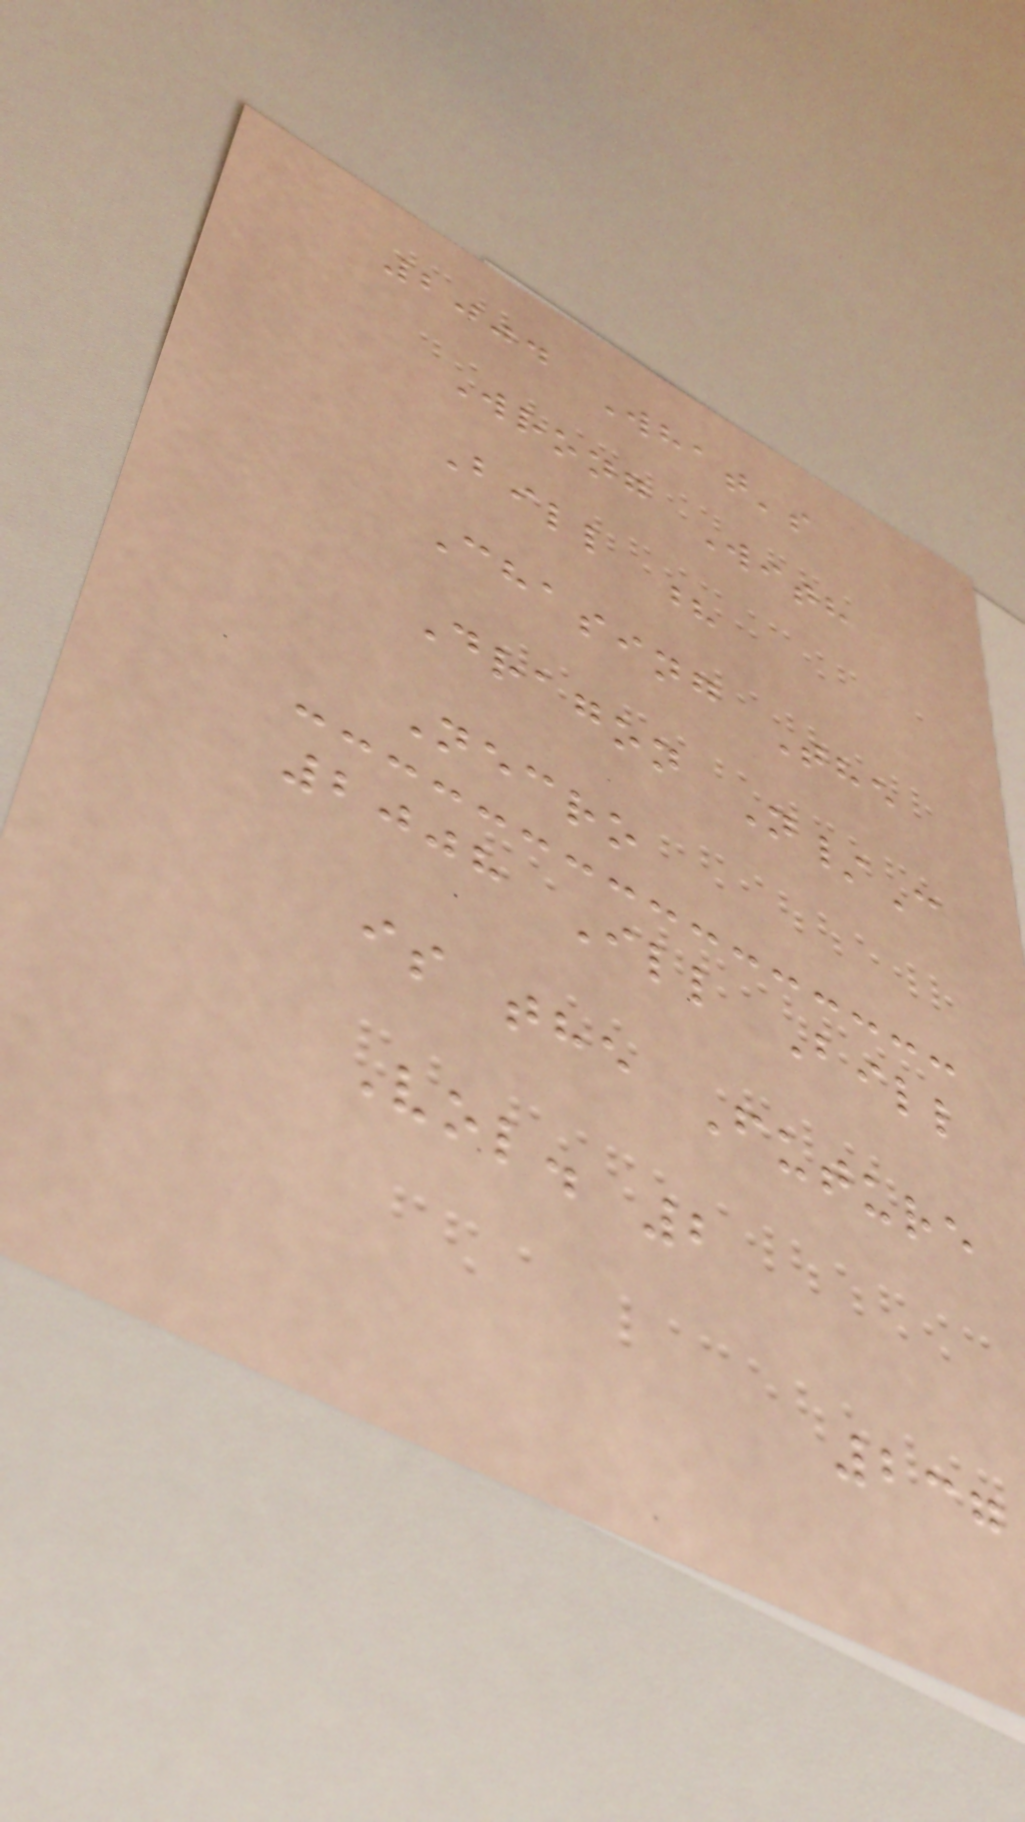2004 What's
Wrong With
Bill ?
Chasing The
Dragon N/C
Necro
2008 Ill Bill
is the Future
Vol. 2
237
